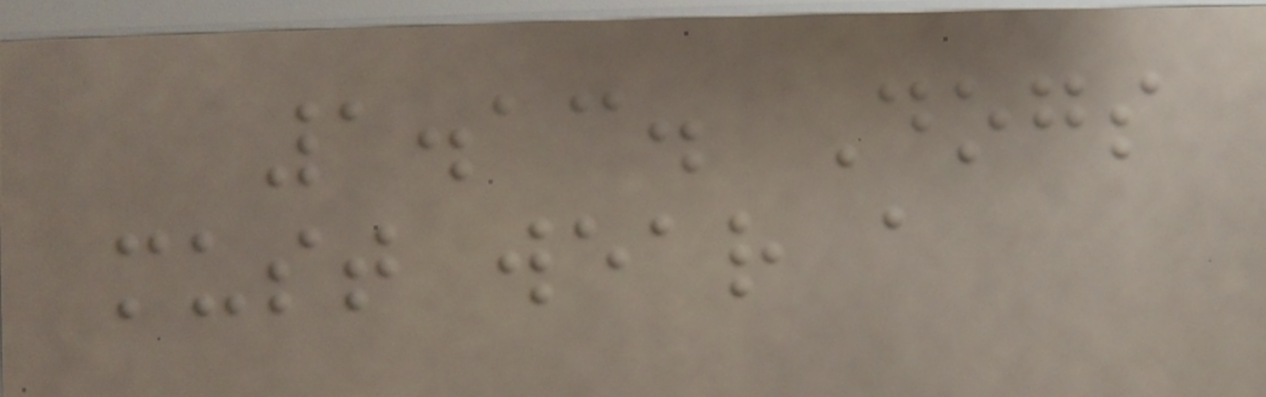1.13. Dogs
must wear a
